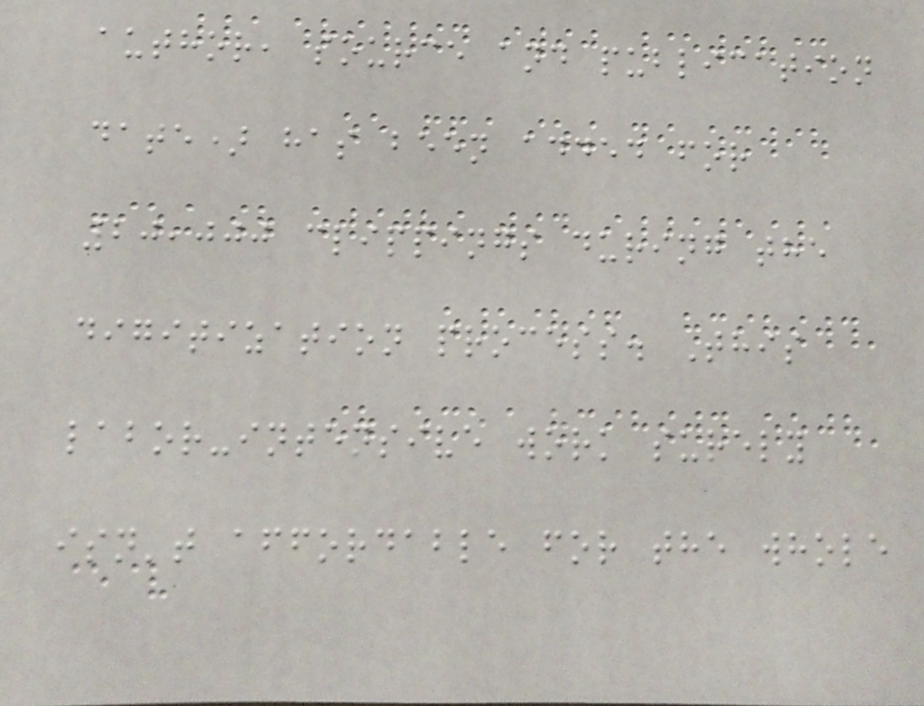author, source and publication
date) has been added for
20,000 clippings during the
digitization process. This
labor-intensive work surely
isn't affordable for the whole
